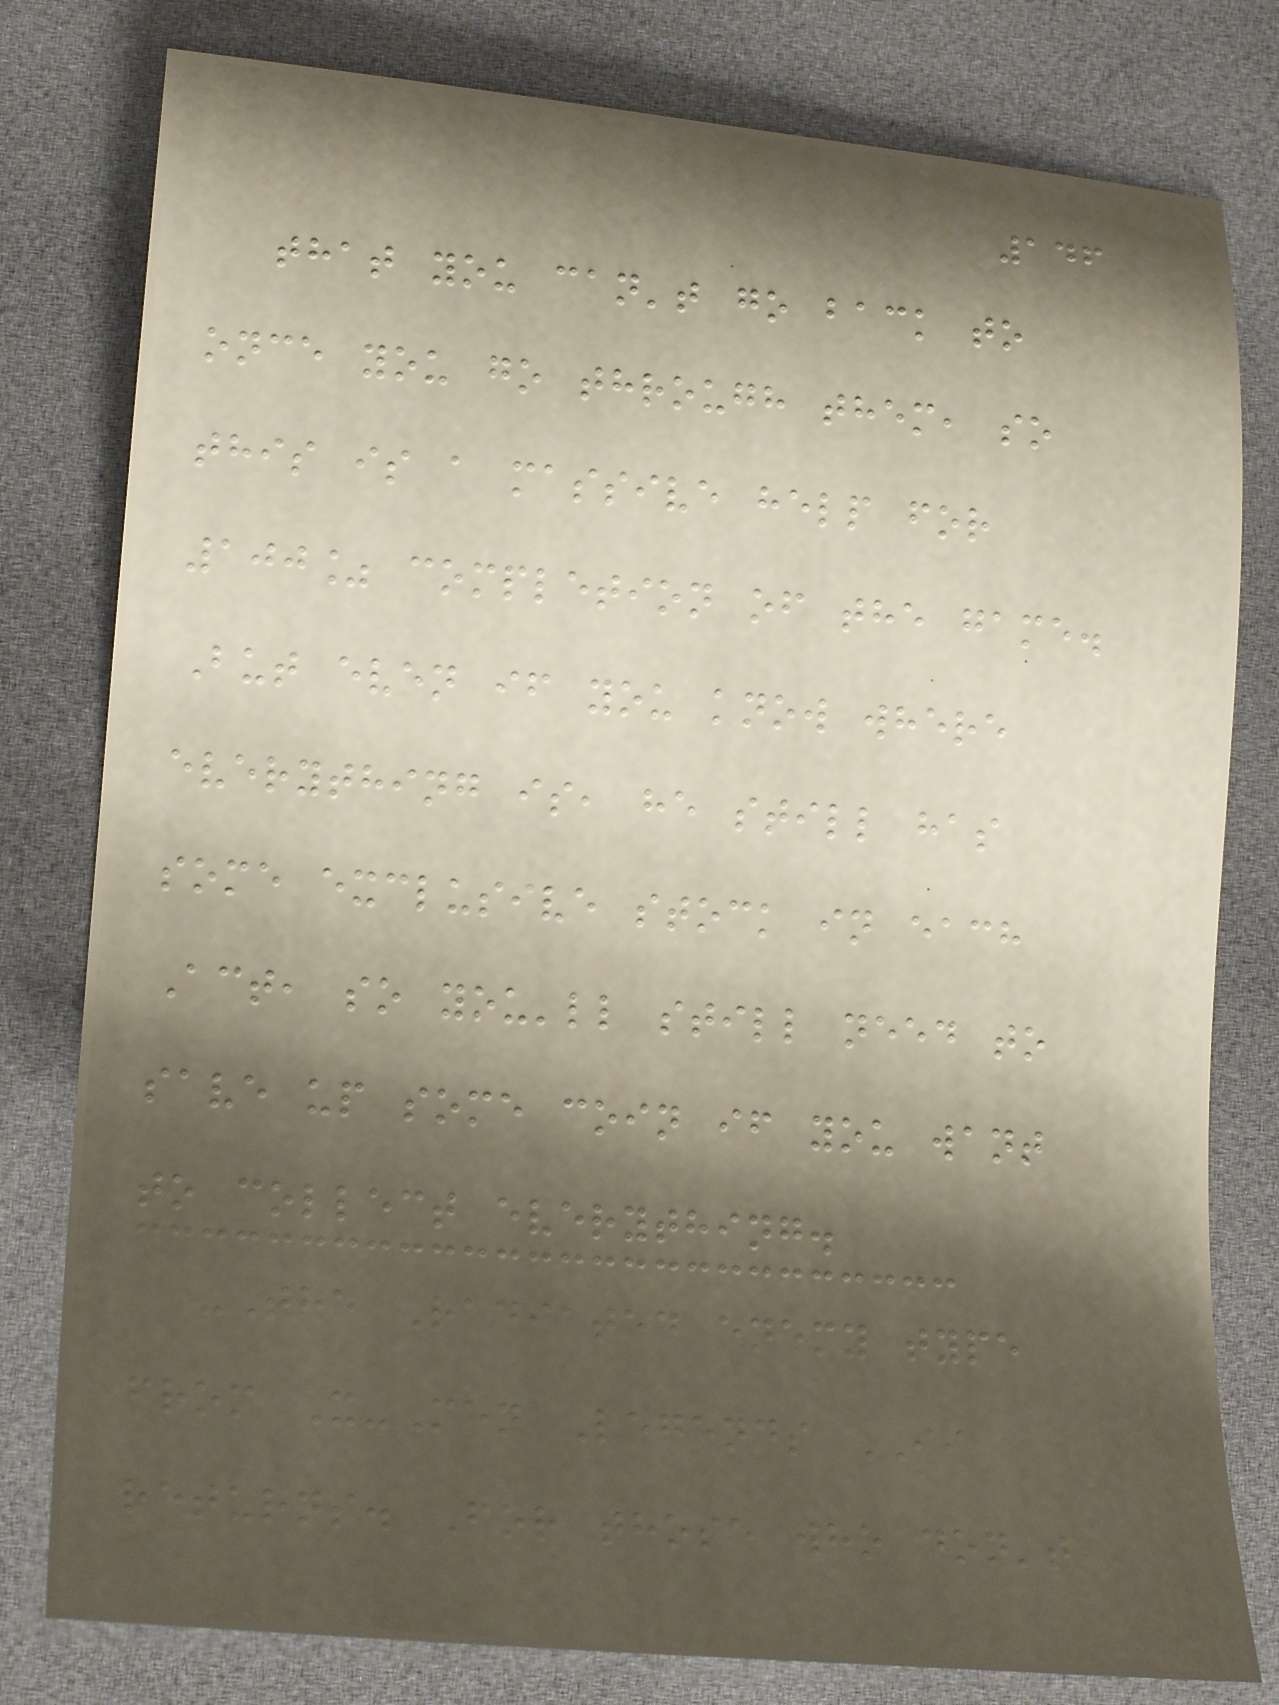146
that you can't go back to
once you go through them, so
this is a massive help for
100% completion of the game.
But even if you know where
everything is, he still has
some exclusive stock in each
Act, so you'll still need to
save up some coin if you want
to collect everything.
-The Radiated enemy type
from X-Men Legends II
returns. For those who don't
